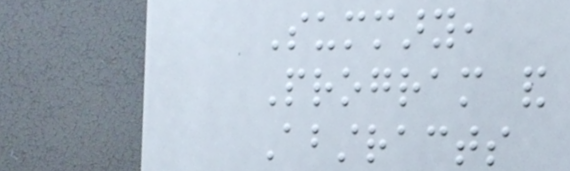Summary,
Program and
Abstracts
